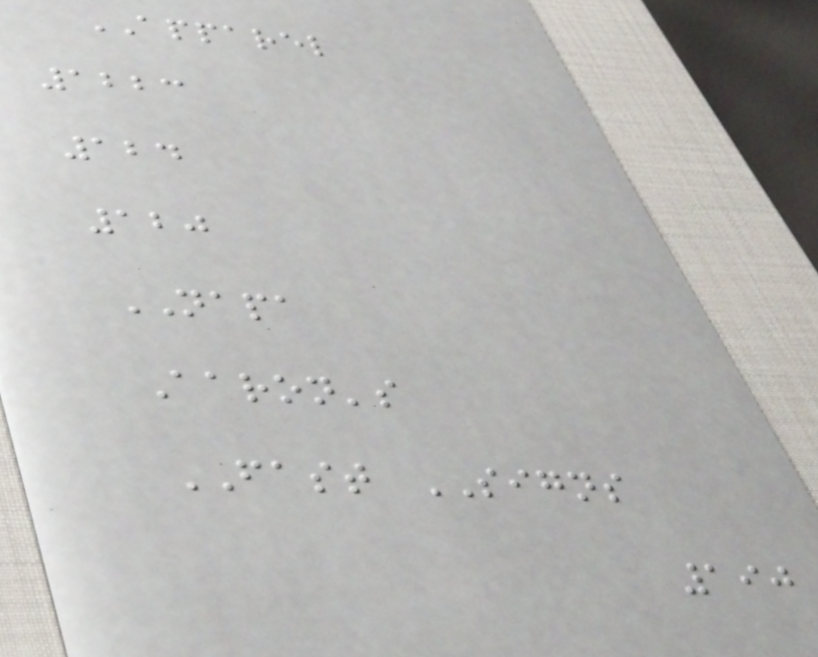APPAREL
1223
124
120
NAPA
Aaron's
FAST SIGNS
190
